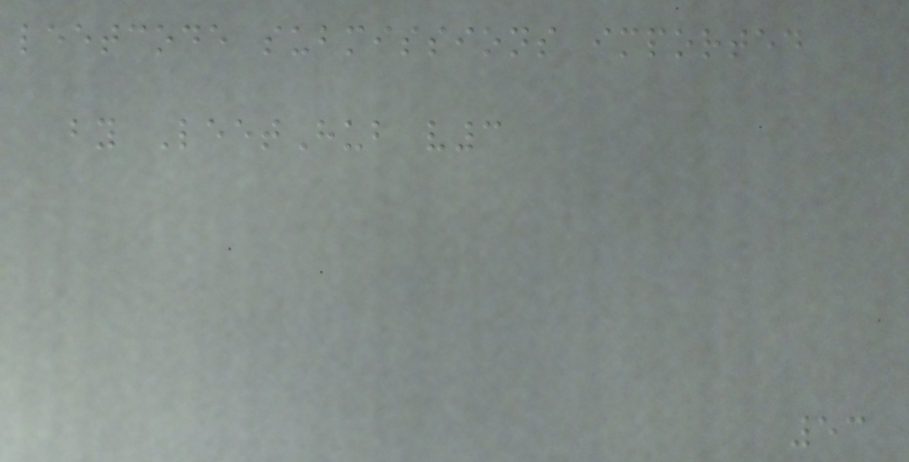leetcode submissions imported
by LeetHub v3
53
